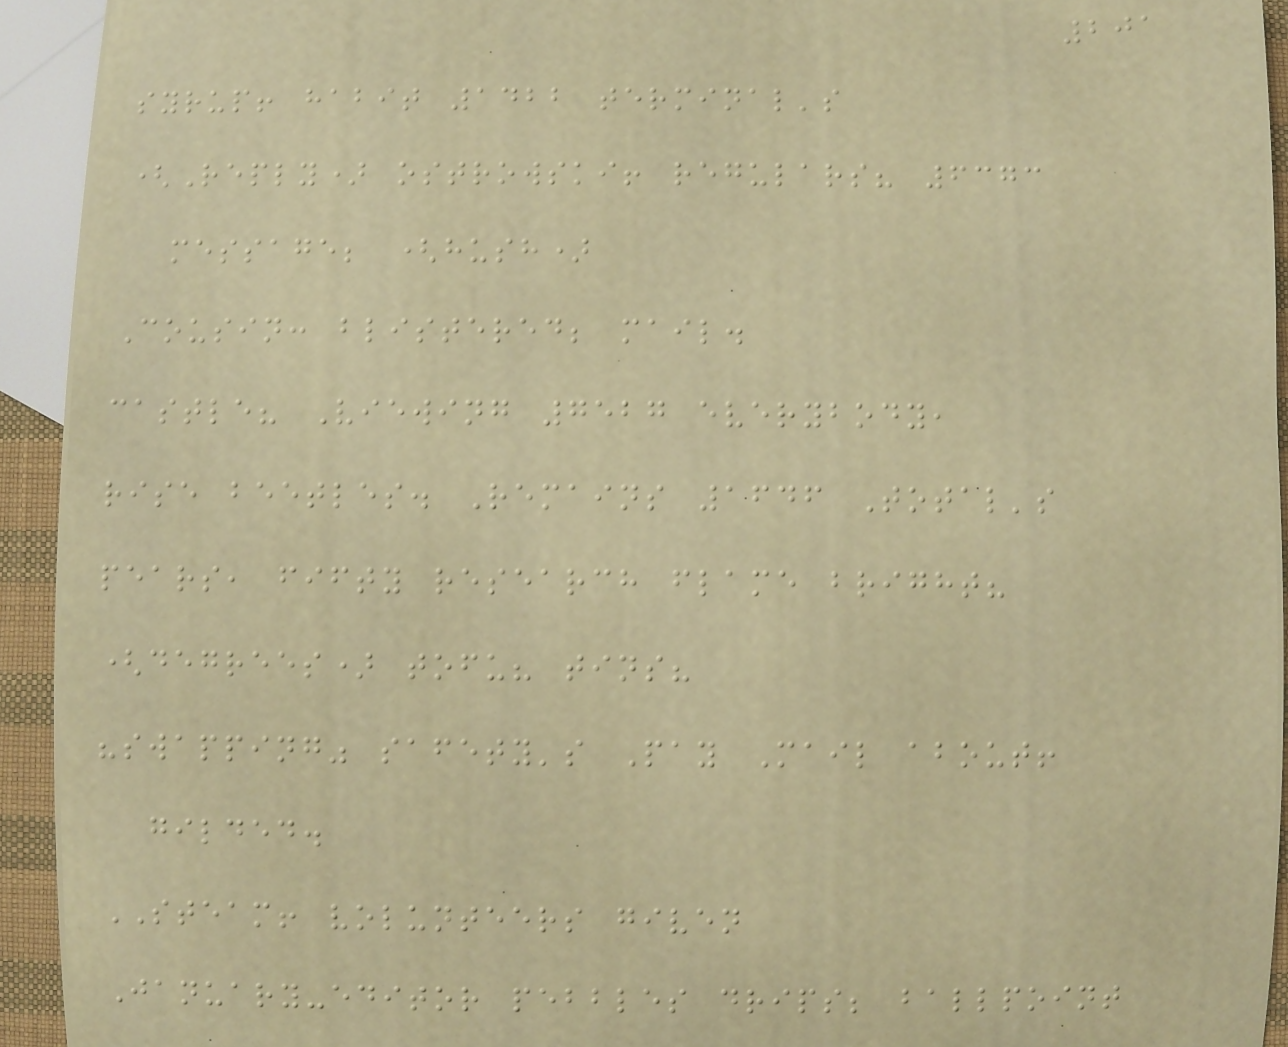201
syrup! habit 1422 terminal's
(Reply) ostrowski! regulars? 6373
message; (hush)
Cousin: blistered; mail.
castle? Viewing 7527 everybody,
rise beetles. Remains 1646 Total's
pears, fifty research flame bright?
(degrees) tofu? tins?
"swapping" safety's Pay Mail about!
gilded.
STEAM! volunteers given
January-editor pebbles drips; ballpoint
